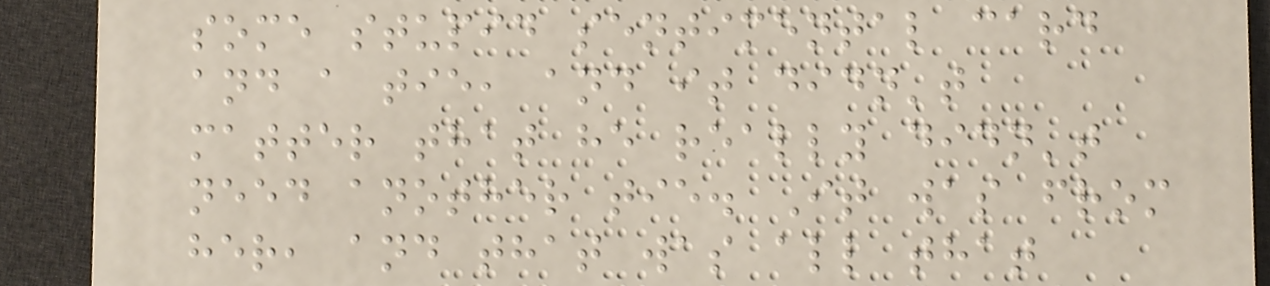some stupid sentimental card
and a tie, and it didn't
matter that he really didn't
need another tie. It was from
her, and that was all that
